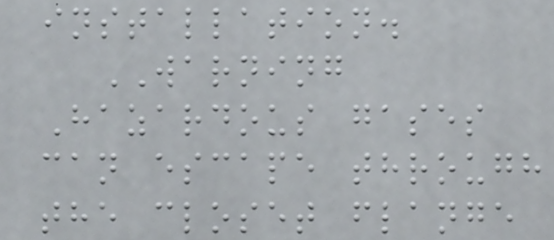installation.
WARNING
Hazardous gases
can escape through
the closet flange
